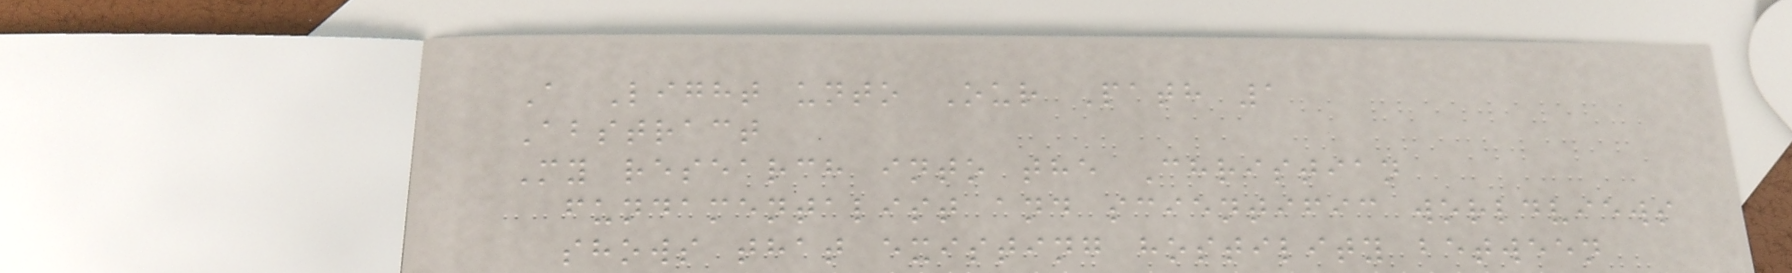A Light unto Our Path 1
Abstract
My research into the Christian
fundamentalist and scientific worldviews
shows that existing hostility between
